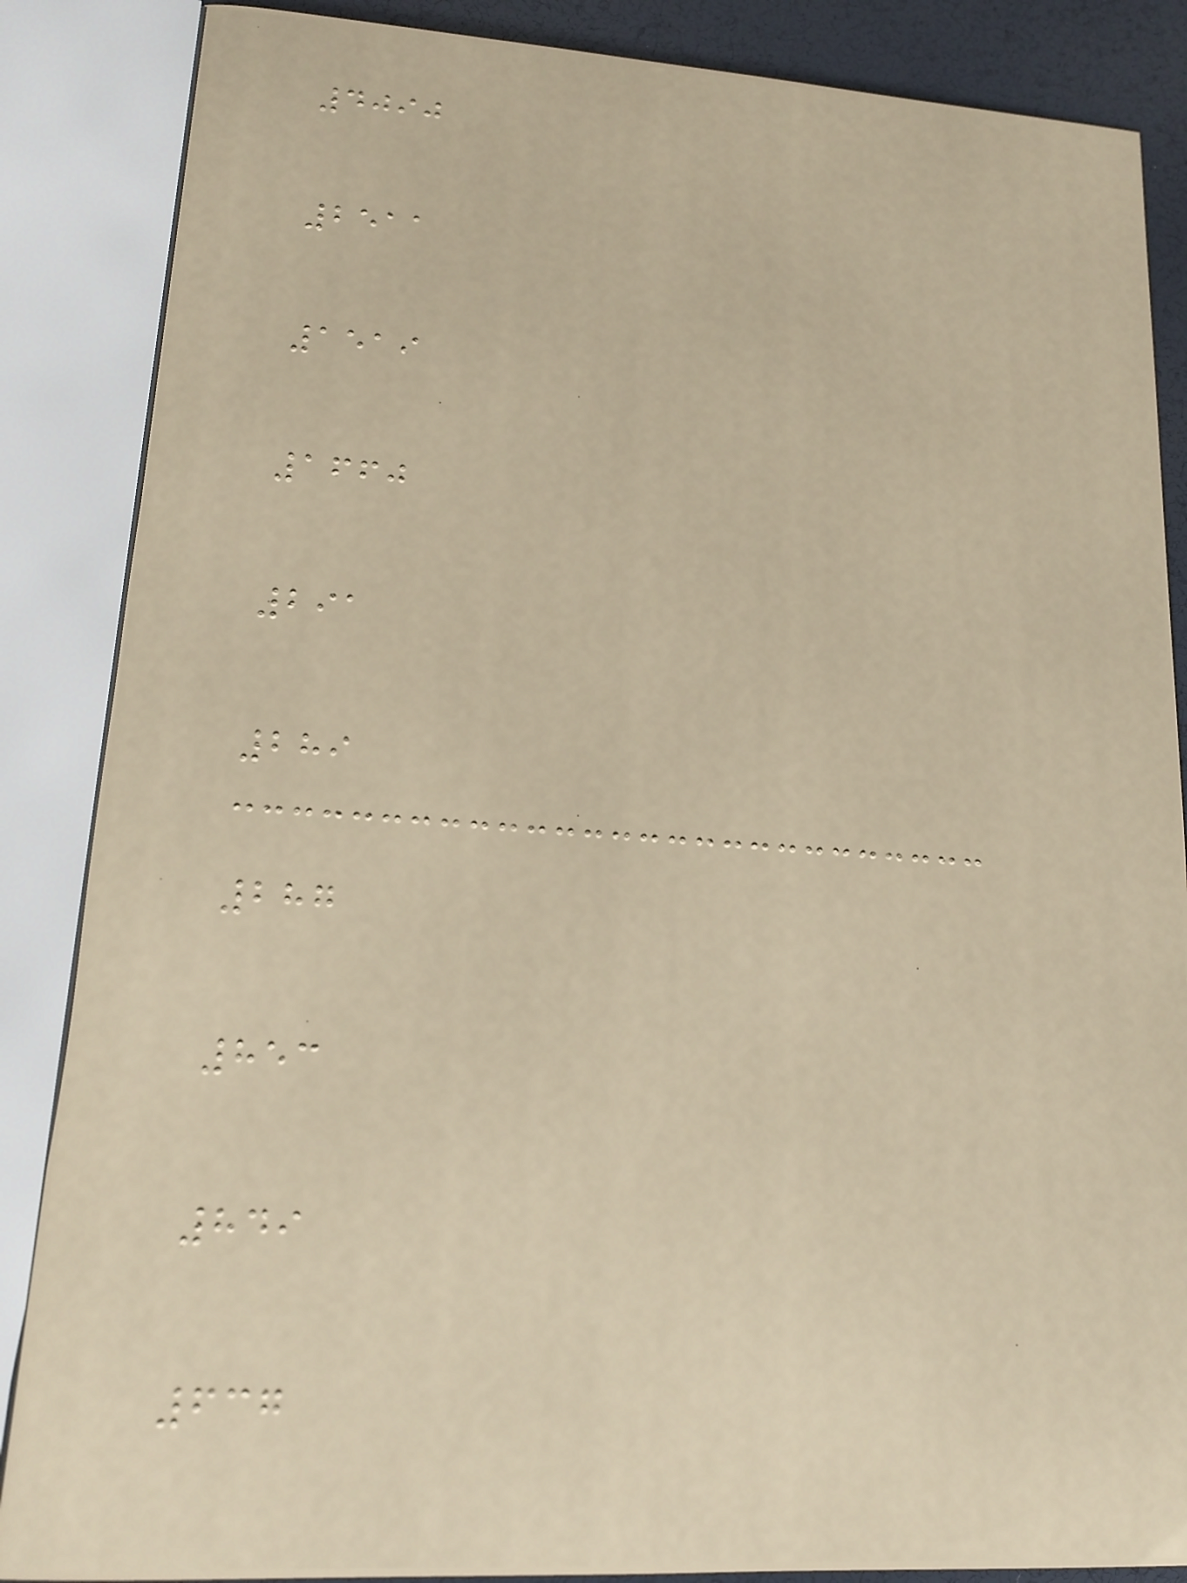4090
2511
1519
1660
291
289
287
853
849
637
